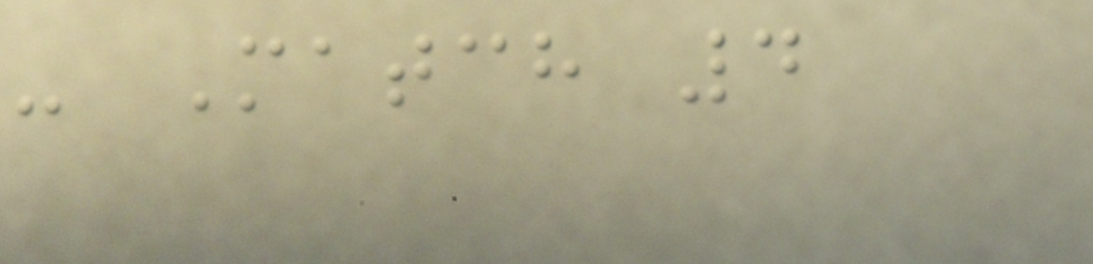- Match 4
